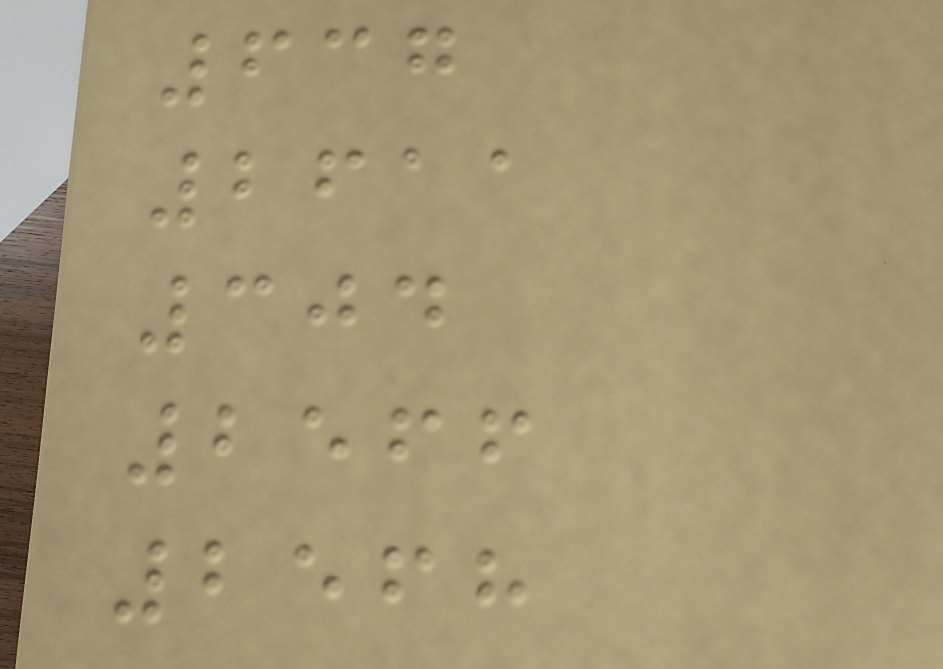637
2611
304
2566
2568
